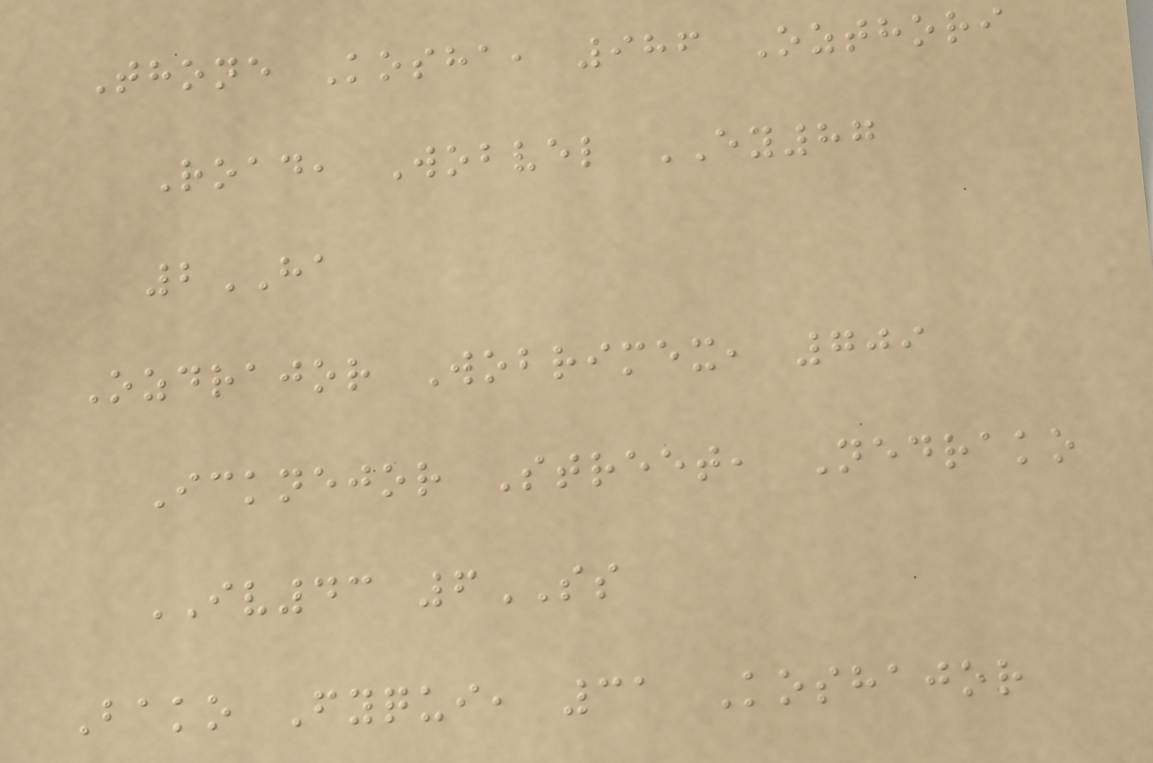Thone Kosha, 986 Ozthori
Road, Wobvel EY87
2HA
Ozdrajor Wobrimex, 709
Icknejor Street, Nedrako
IV43 6SS
Bako Fyqui, 31 Koshajor
